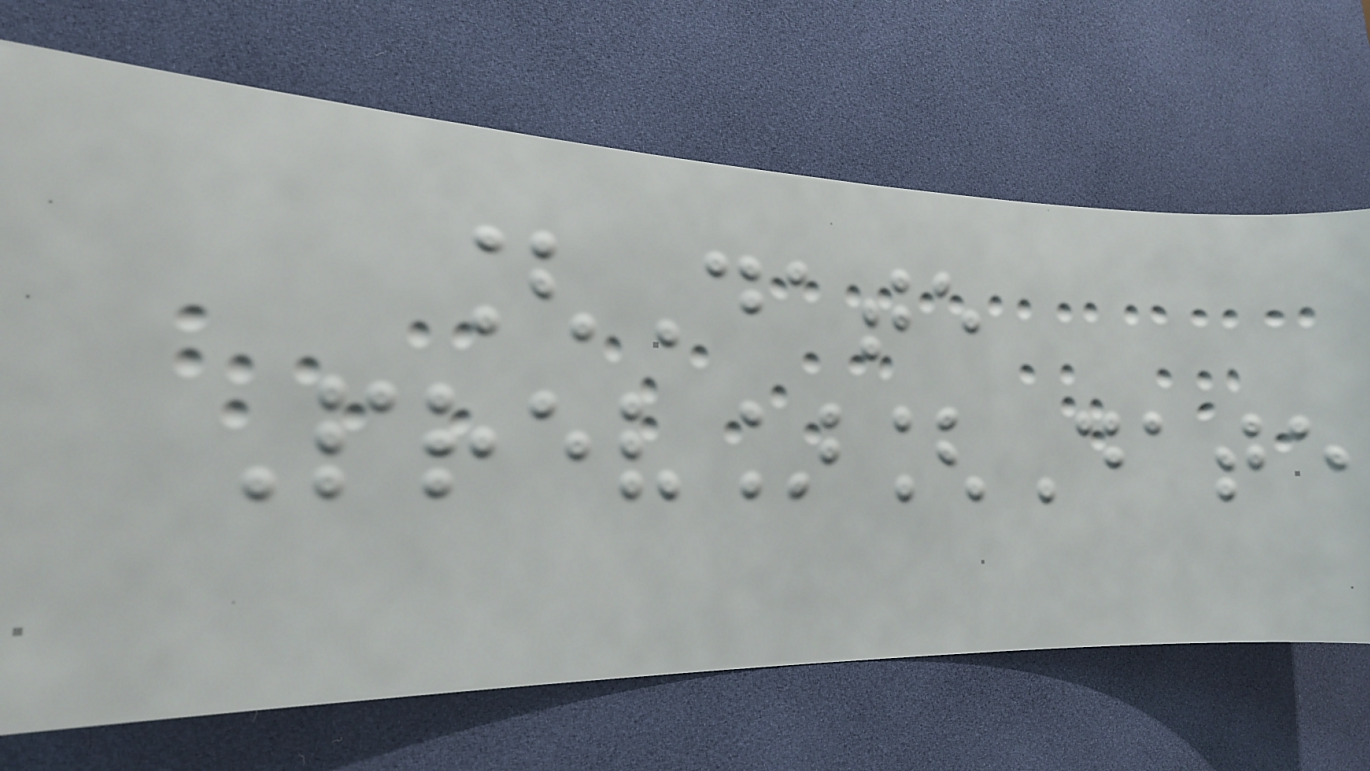[Date
Prev][Date
